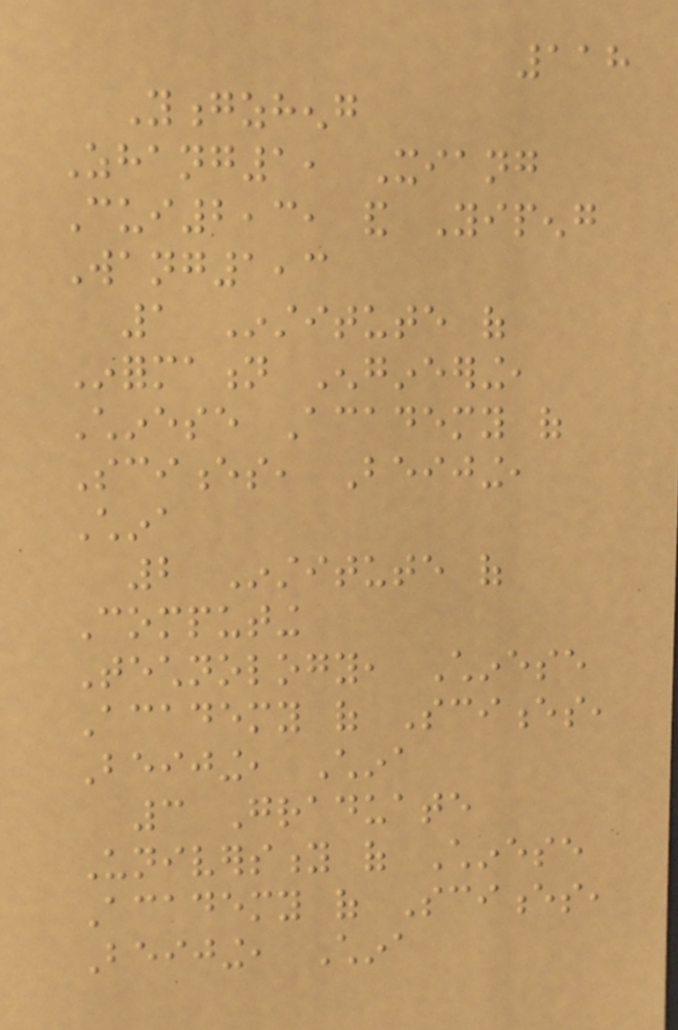118
Yongzheng
Zhang1, Xiang
Cui2,3, and Yipeng
Wang1,3
1 Institute of
Information Engineering,
Chinese Academy of
Sciences, Beijing,
China
2 Institute of
Computing
Technology, Chinese
Academy of Sciences,
Beijing, China
3 Graduate
University of Chinese
Academy of Sciences,
Beijing, China
